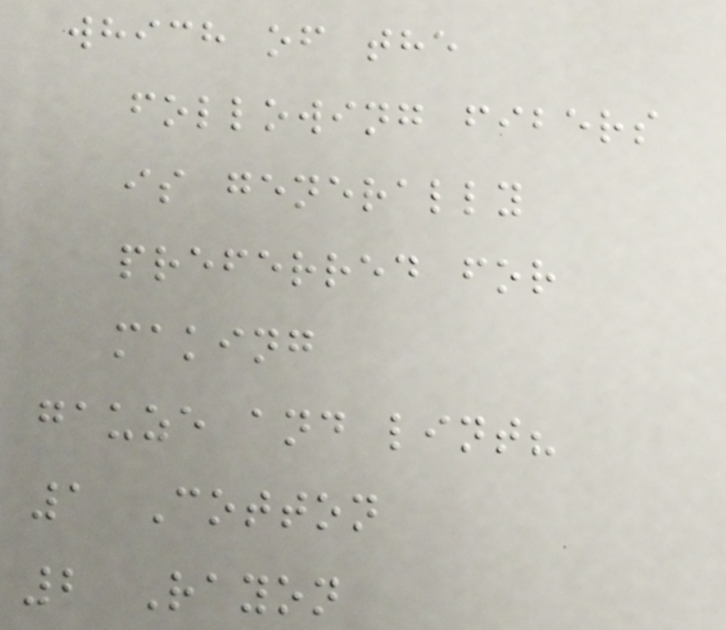which of the
following fibers
is generally
preferred for
making
gauze and lint?
1 Cotton
2 Rayon
